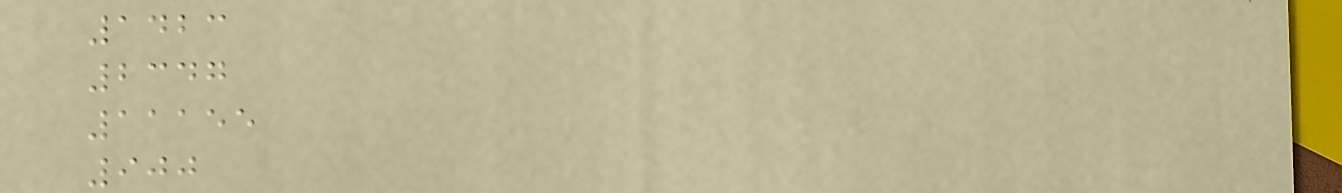1423
2347
11155
900
